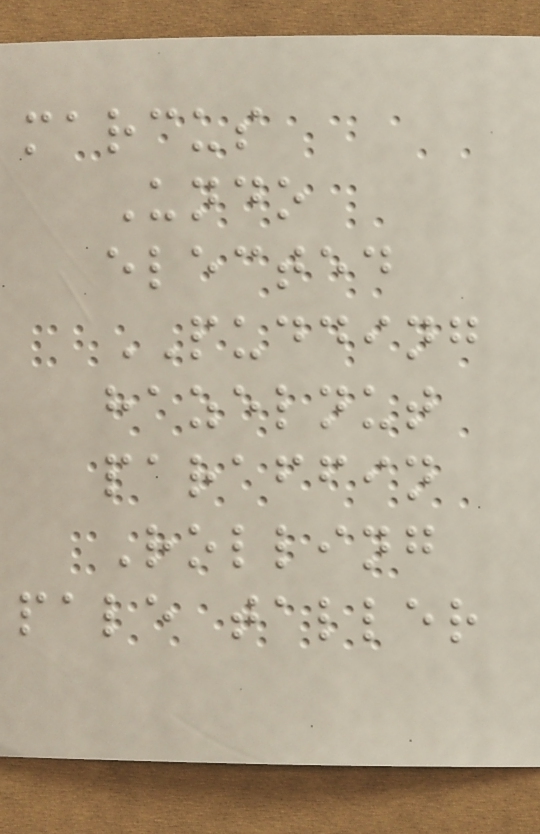marcus
Undo
elected
PUDDING
hazelnut
paraffin
Rolling
pale taller
